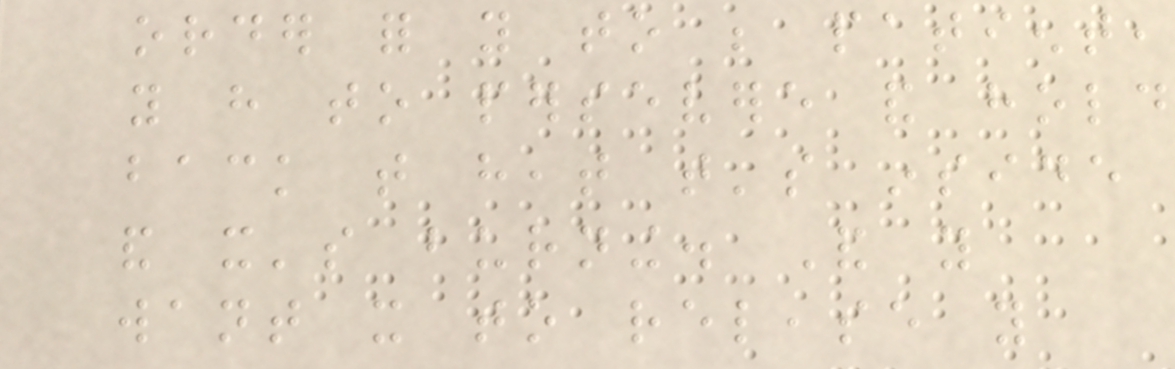order for you to be patient,
you have to persevere and hold
back that heat that's inside
and it's burning. And you
want it to release you
